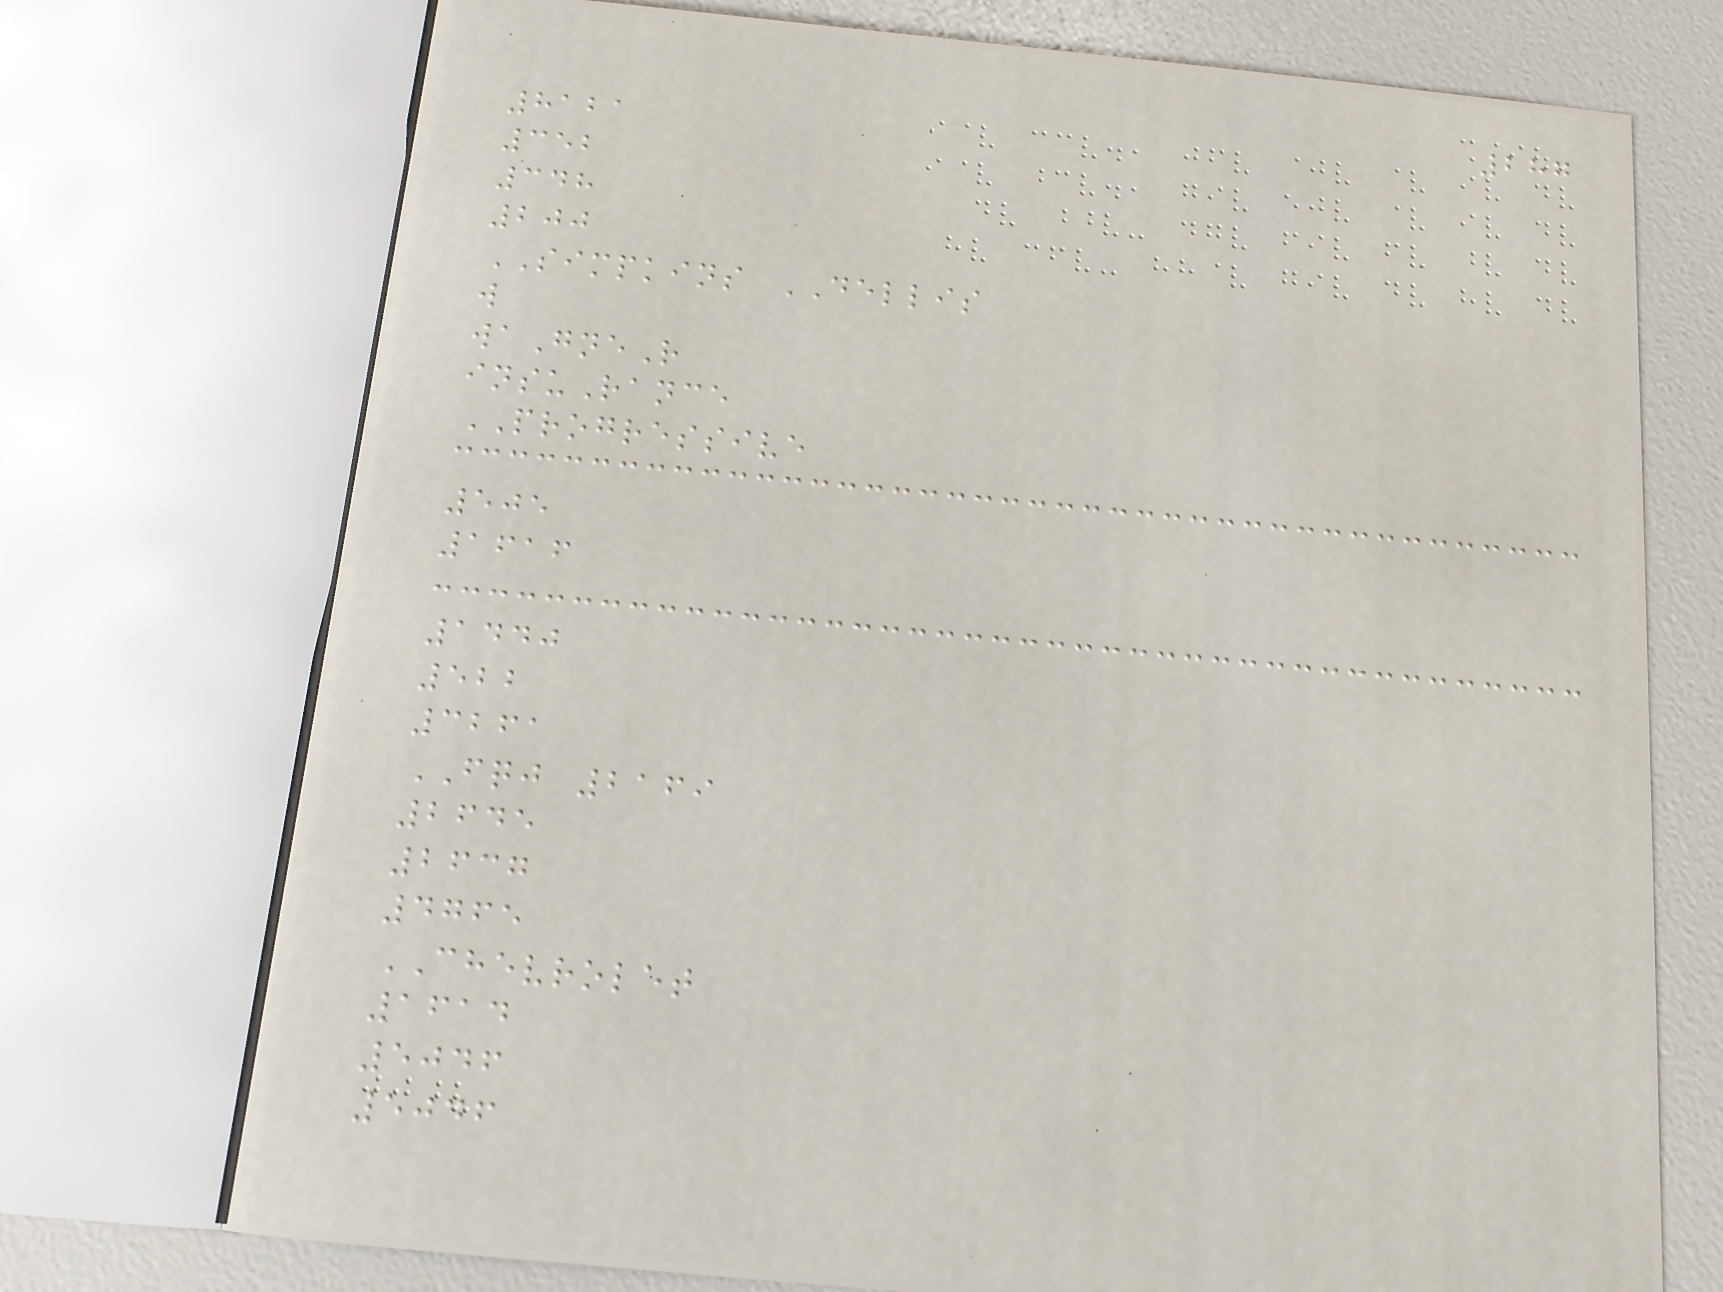287
8121
352
348
200
SIMPKINS DELLIS
w
waGneR
insuRance
PROGRESSIVE
505
1616
1440
522
3261
FQJ 2169
2645
2637
4765
CHEVROLET
1614
5046
5046
